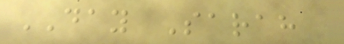DAY Sarah
